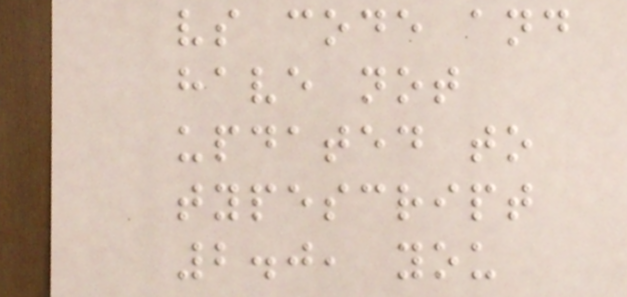vs code and
have not
updated to
typescript
2.0, you
